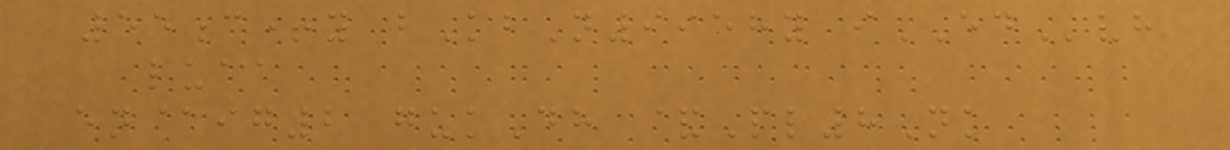55c+y bKbN9958y iEDvh
luaa
en@ig2 gukDh &Pl8Nk
